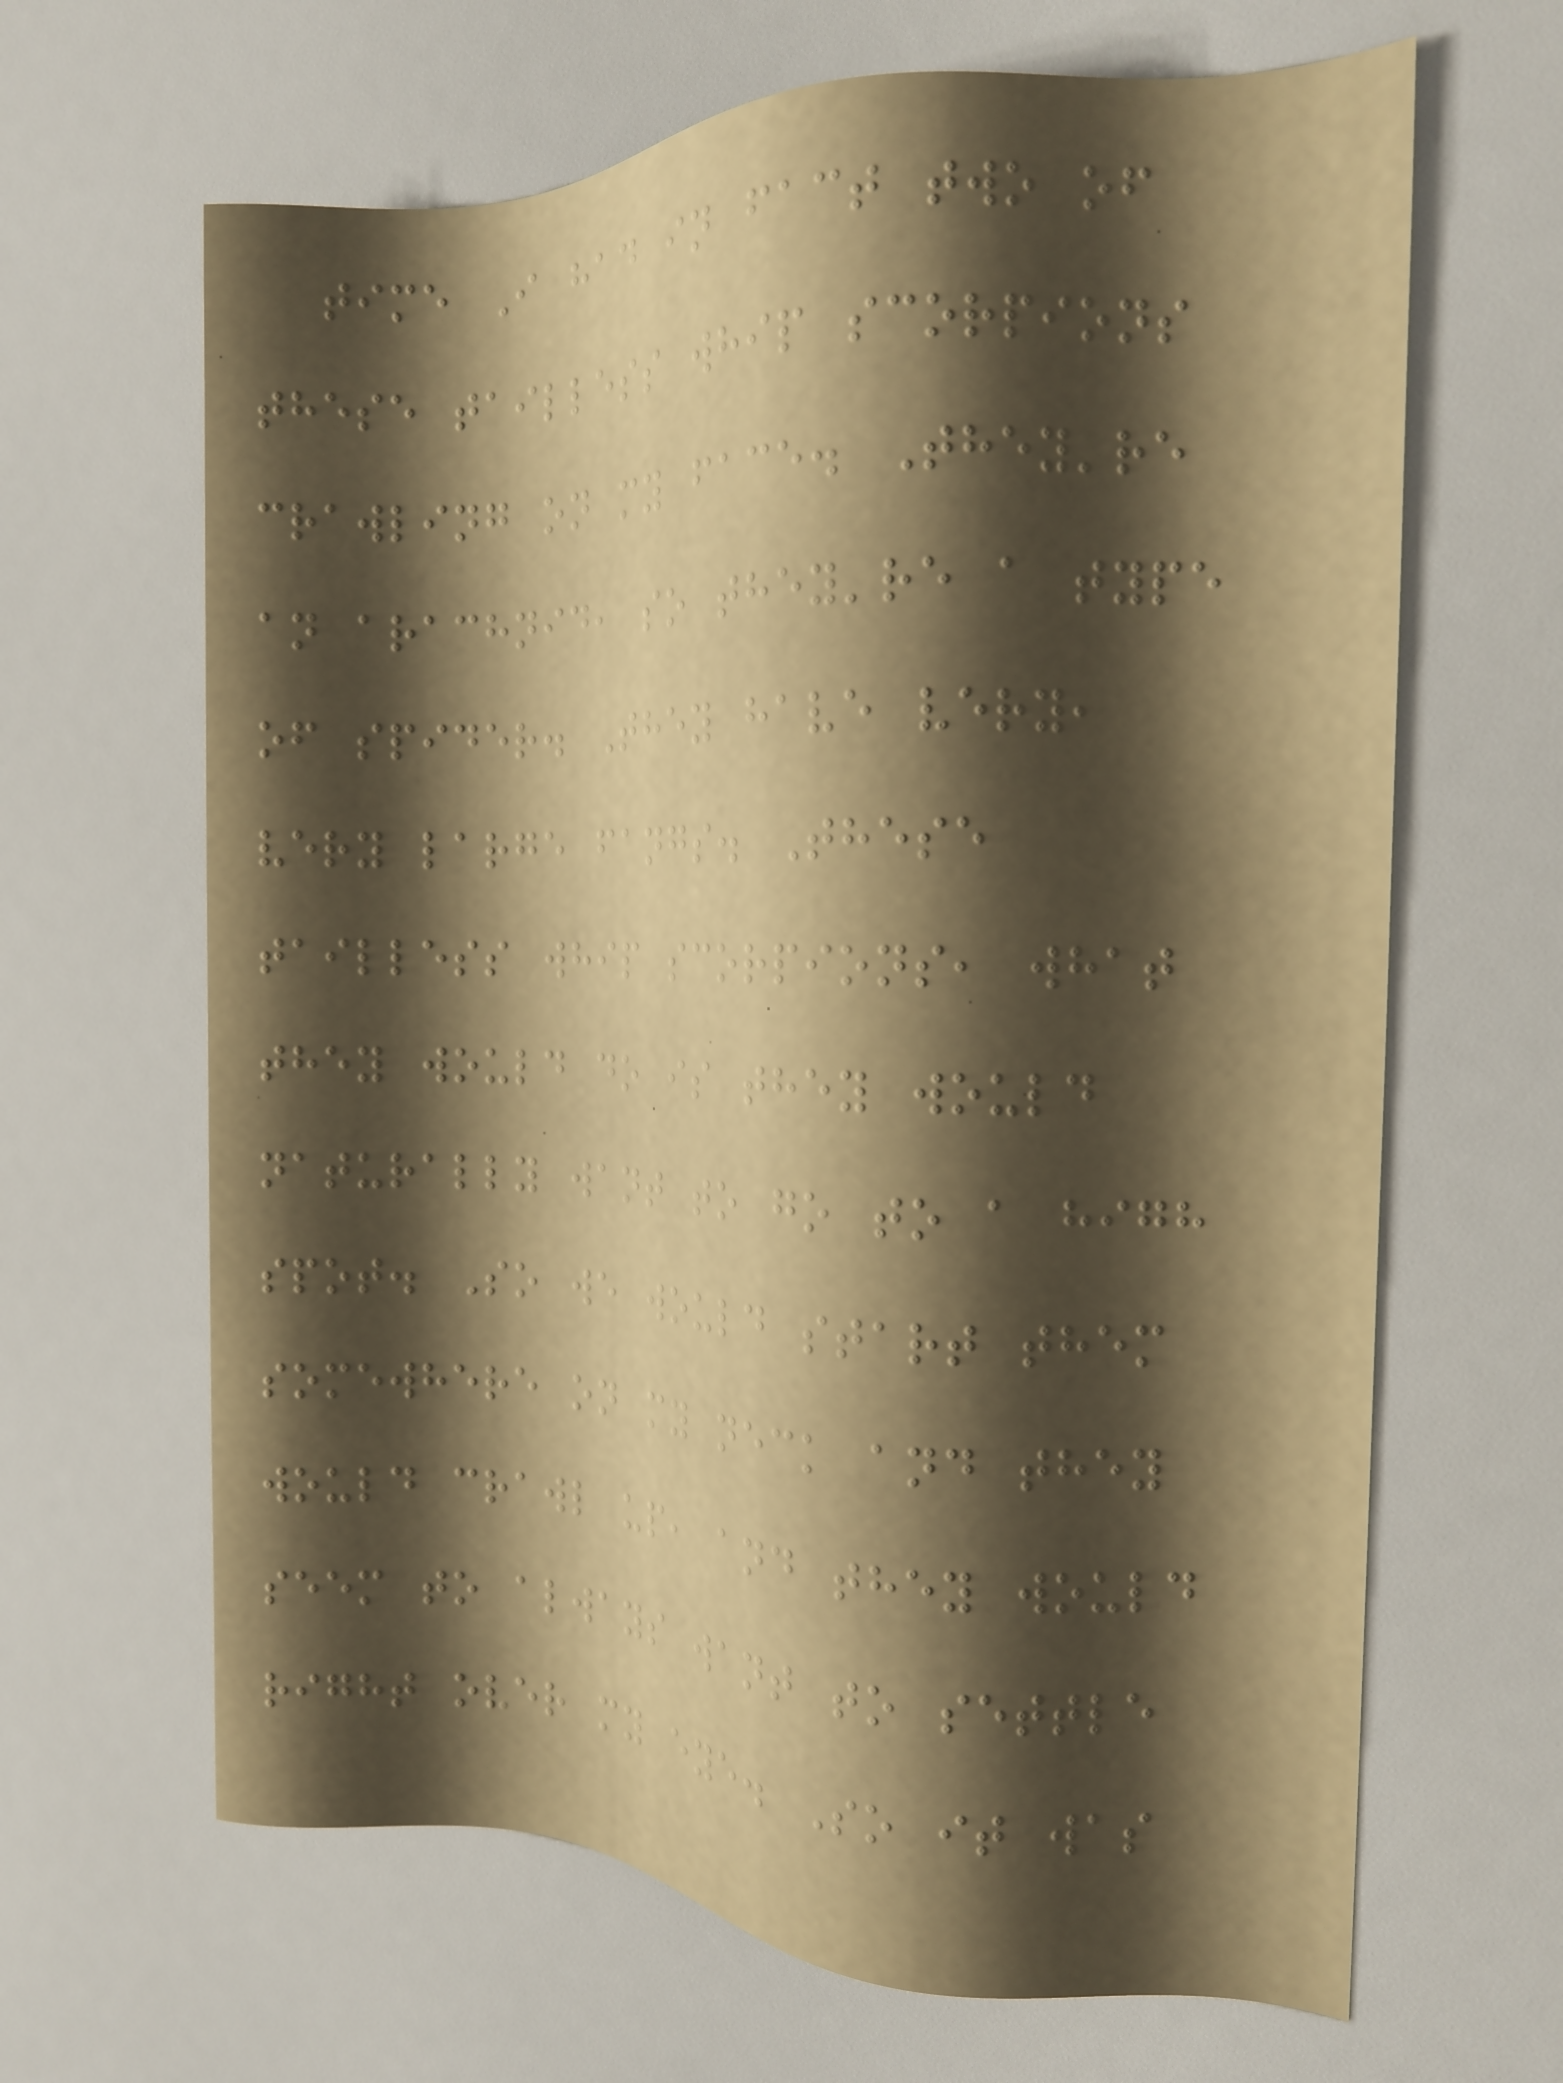time I had in fact two of
these tailless whip scorpions
crawling on my face. They're
an arachnid, so they're a type
of spider. They have very,
very large fangs. These
tailless whip scorpions, what
they would do is they would
naturally want to go to a high
spot. So we would start them
somewhere on my neck and they
would crawl up, and they would
seem to always want to settle
right over my eye. So it was
